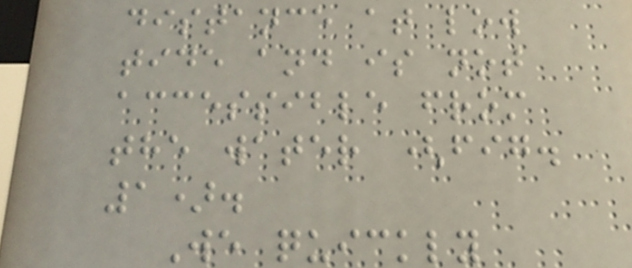distance at low
tide and is not
accessible from
the water (fig.
1).
We quickly
